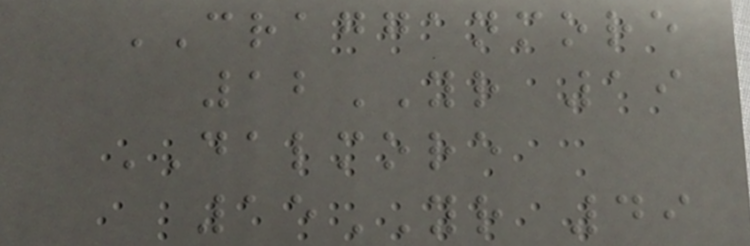CRAGGANMORE
12YR 19
DALMORE
15YR 49
